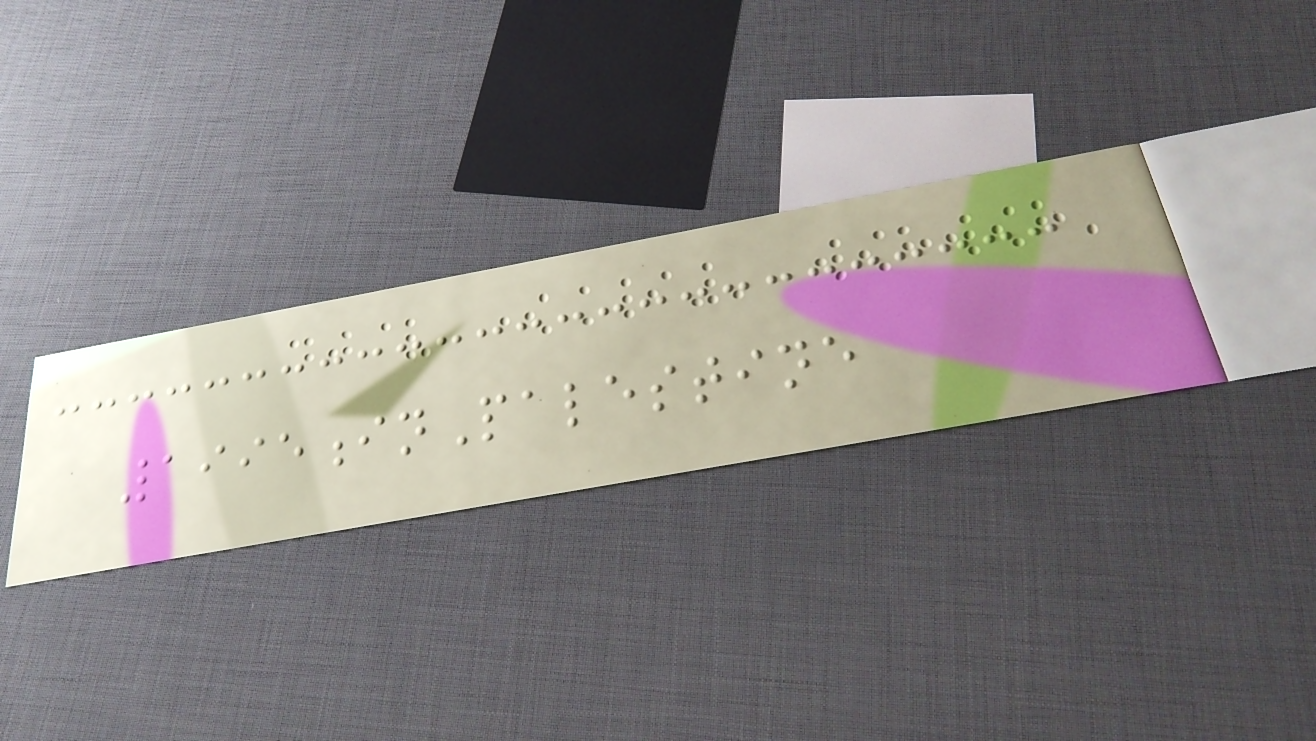1995inPalestine
